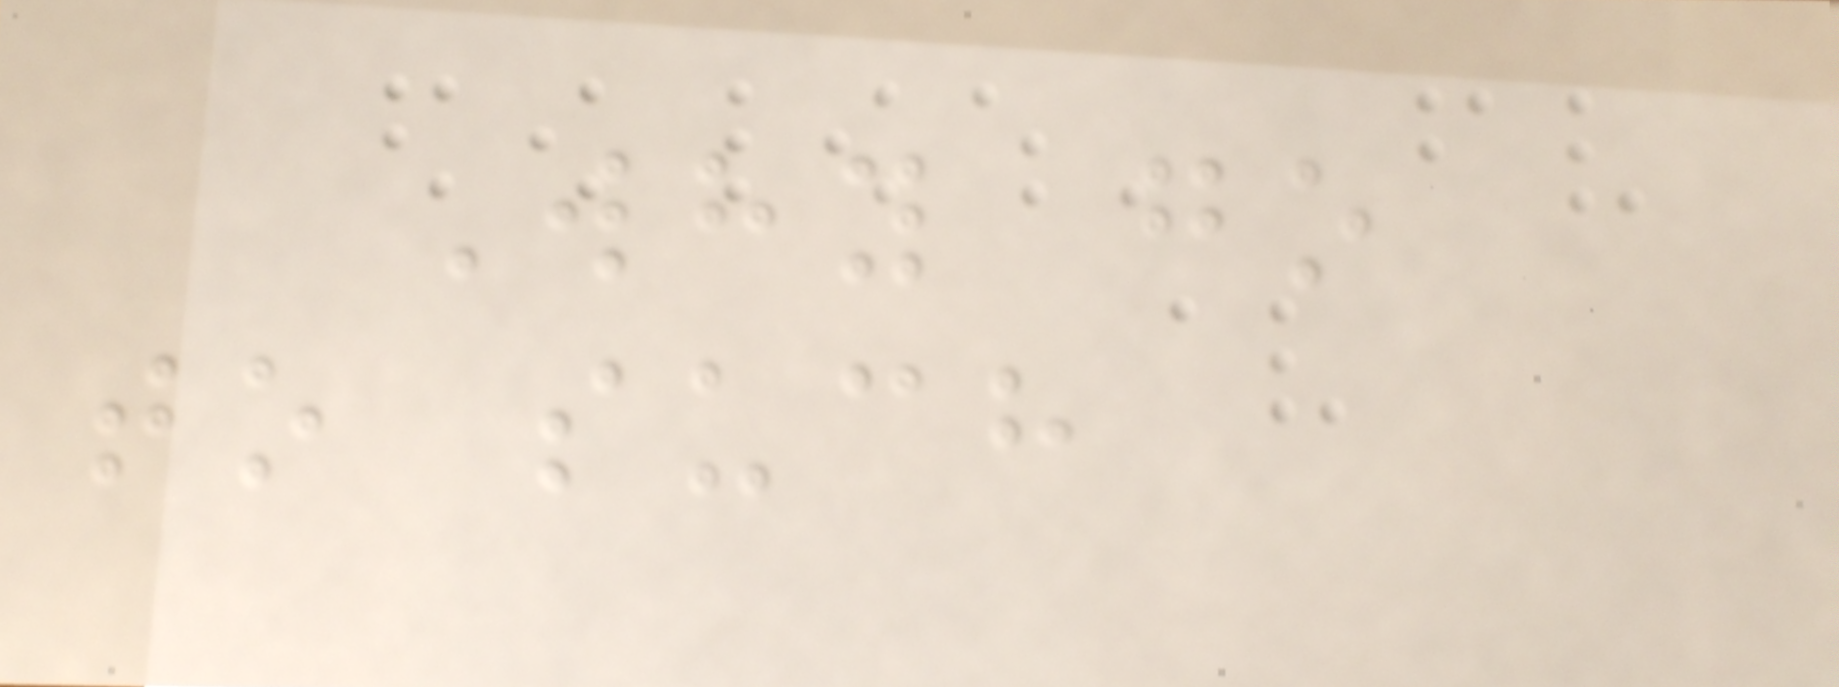Why go
to such
